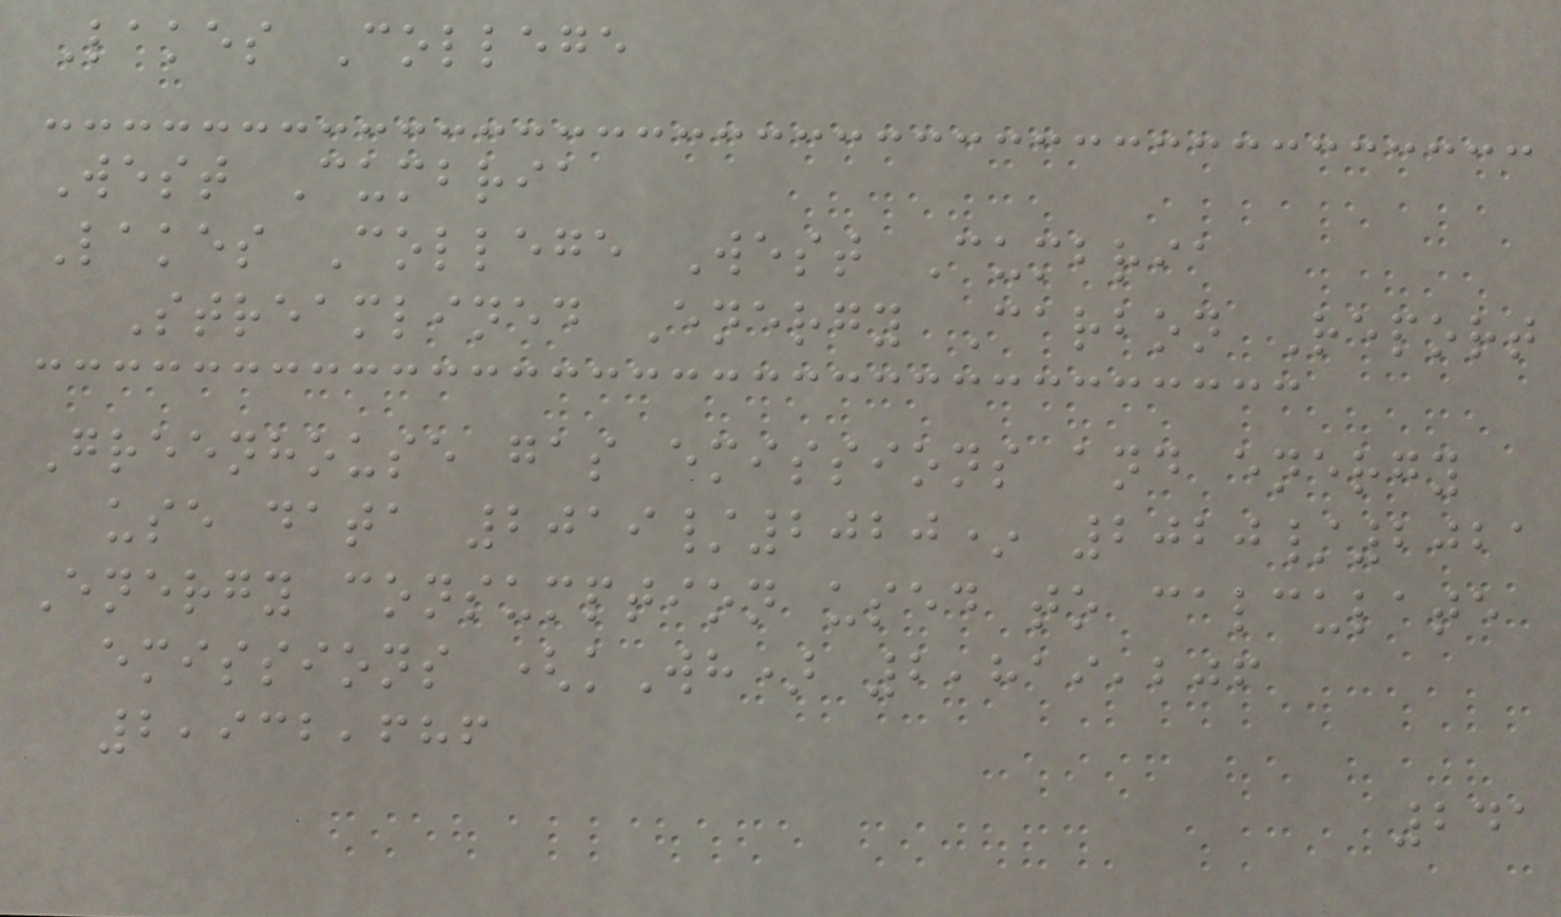Lakes College
West Cumbria
Lakes College West Cumbria
Streamlined Energy Carbon Report
Greenhouse gas emissions and energy
use data 2019/2020* 2020/2021
Energy consumption used to calculate
emissions (kWh) 2,819,206
2,932,686
241
